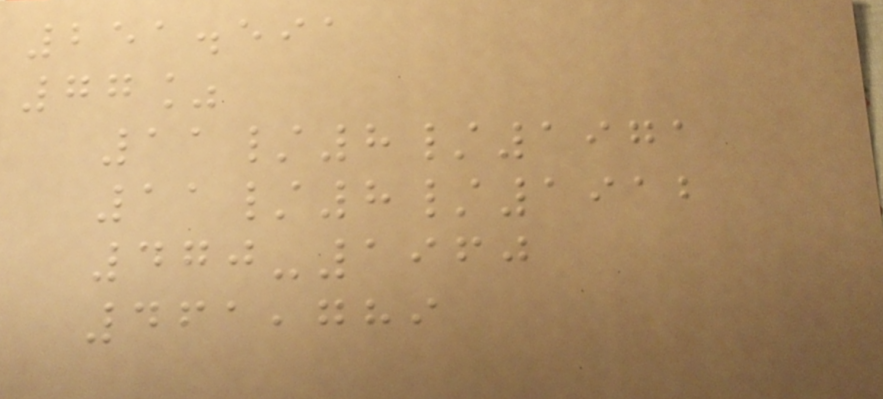251.591
77%
11/8/1971
11/8/1912
470-1960
461,789
